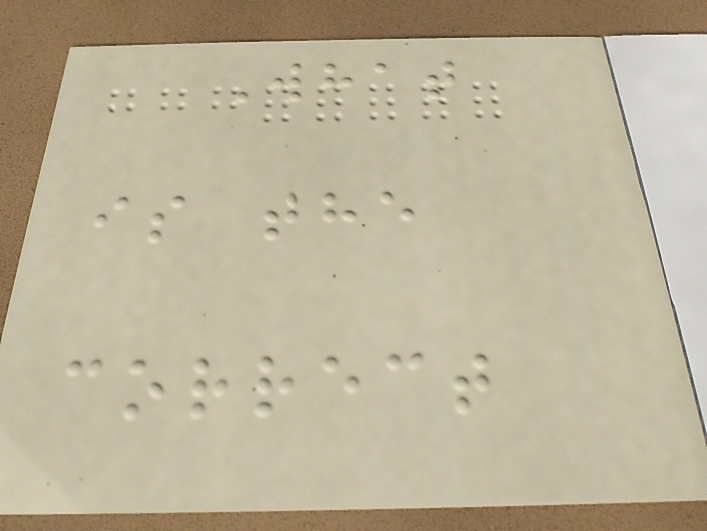What
is the
correct
